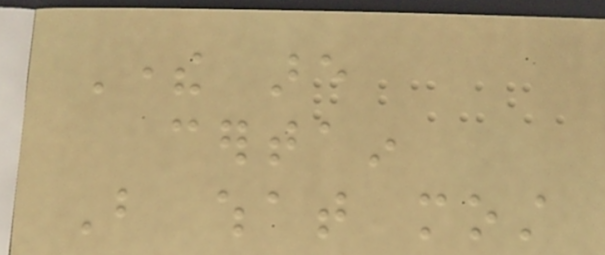There are
certain
But what most
